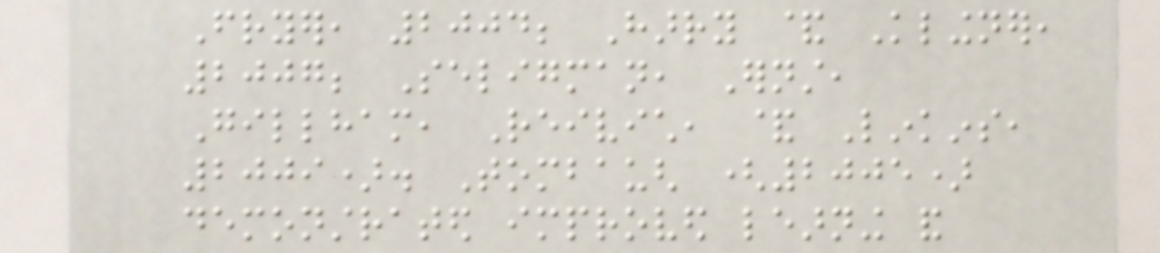Fryer, 2004; Harry & Klingner,
2007; Seligman, Ernst,
Gillham, Reivich, & Linkins,
2009). Tombaugh (2005)
demonstrated improved learning and
